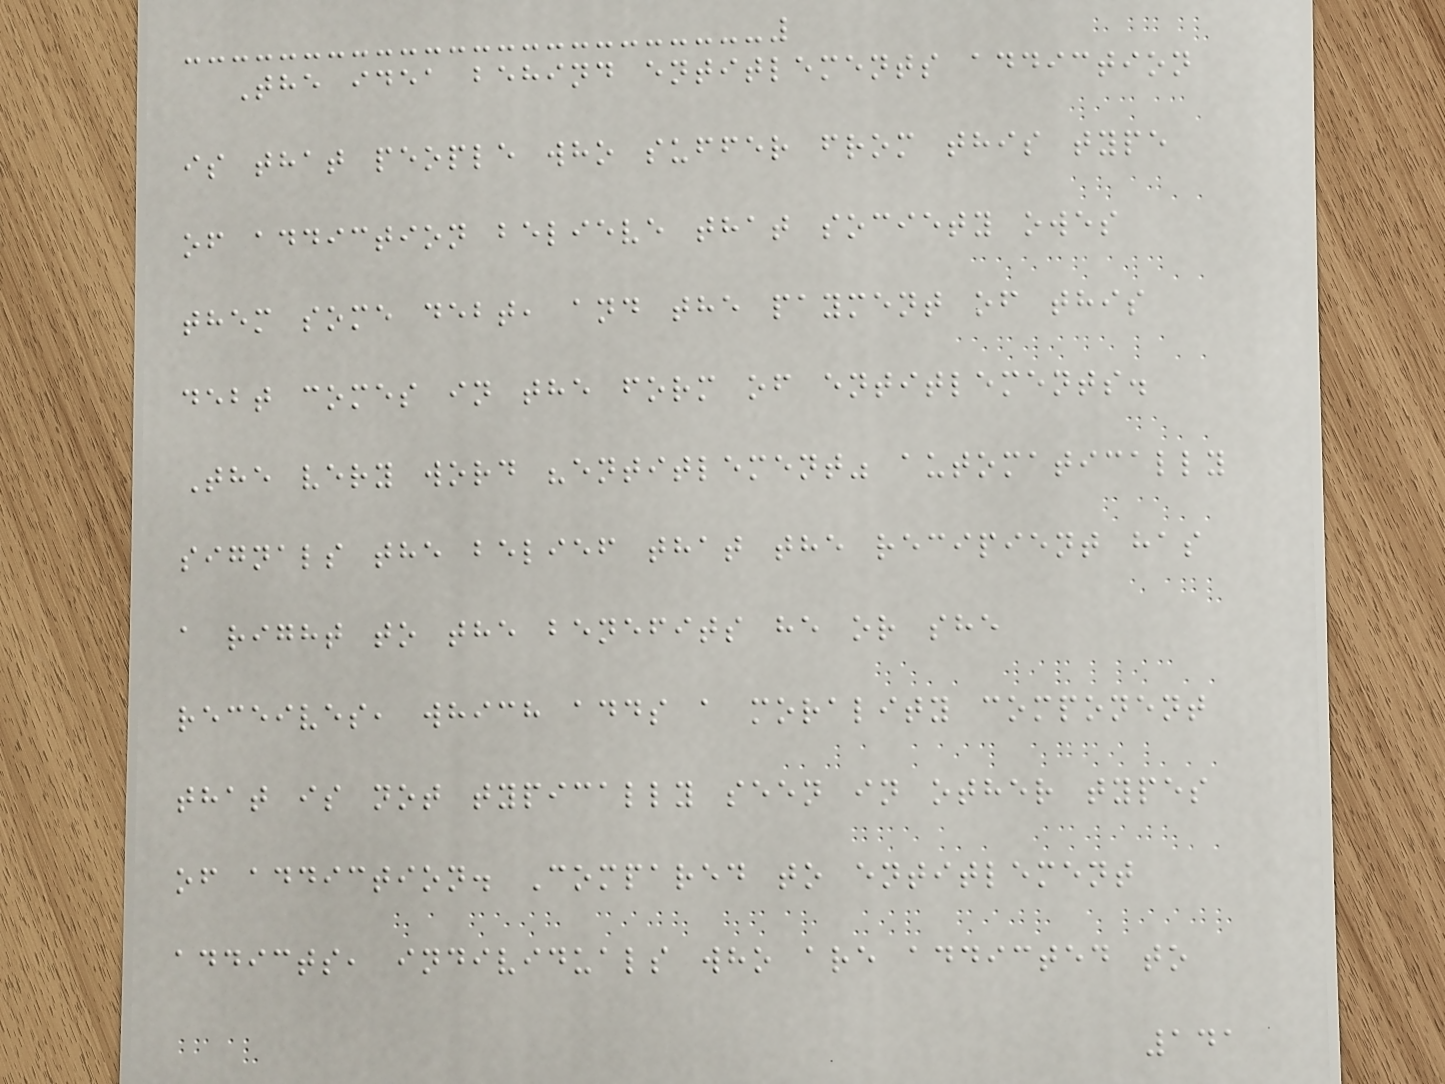The idea behind entitlements addiction
is that people who suffer from this type
of addiction believe that society owes
them some debt, and the payment of this
debt comes in the form of entitlements.
The very word "entitlement" automatically
signals the belief that the recipient has
a right to the benefits he or she
receives, which adds a morality component
that is not typically seen in other types
of addiction. Compared to entitlement
addicts, individuals who are addicted to
141
